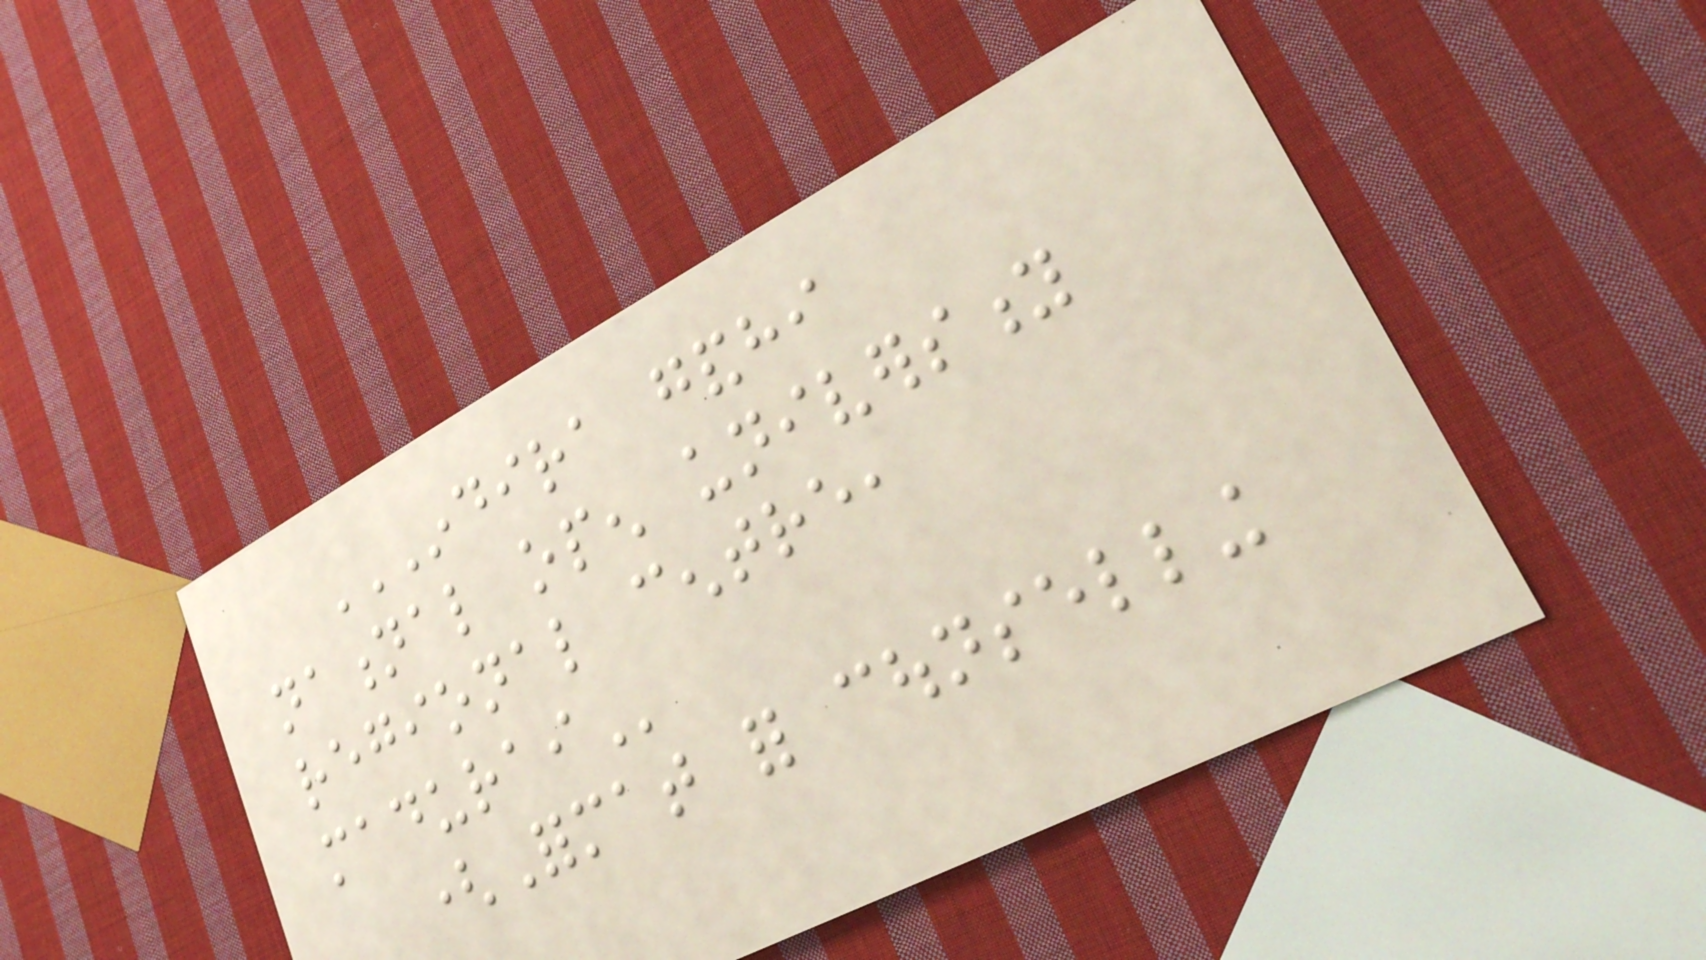INDIRA GANDHI
NATIONAL OPEN UNIVERSITY
REGIONAL CENTRE,
MADURAI
(Format for counselling
